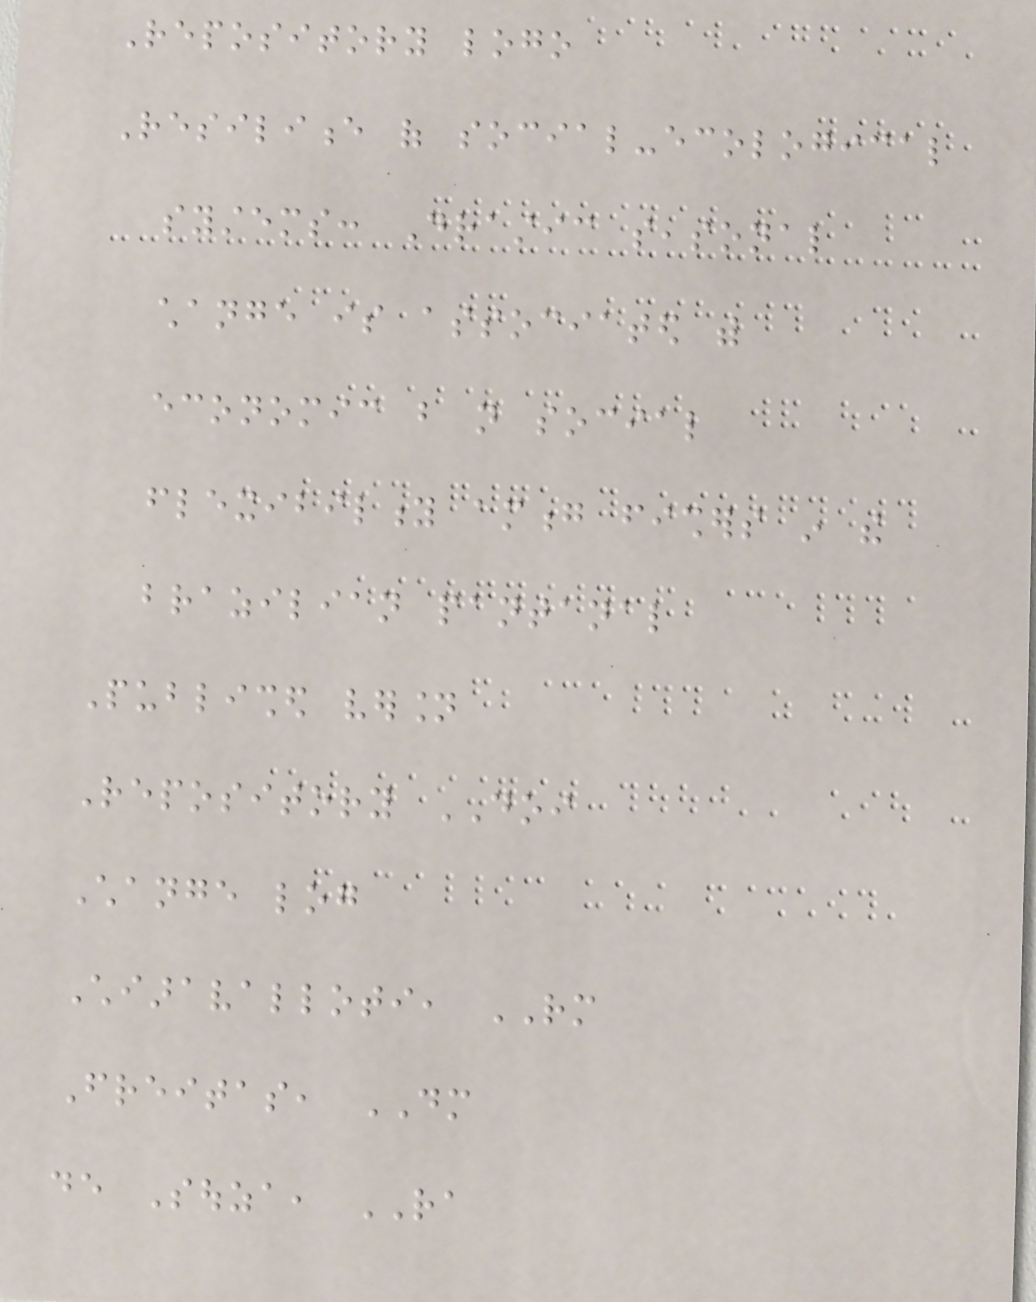Repository logo
Resilience of social-ecological
systems: Drastic seasonal
change is associated with
economic but not social
flexibility among fishers in the
brazilian pantanal
Published version
Repository DOI
Change log
Chiaravalloti, RM
Freitas, DM
de Souza, RA
